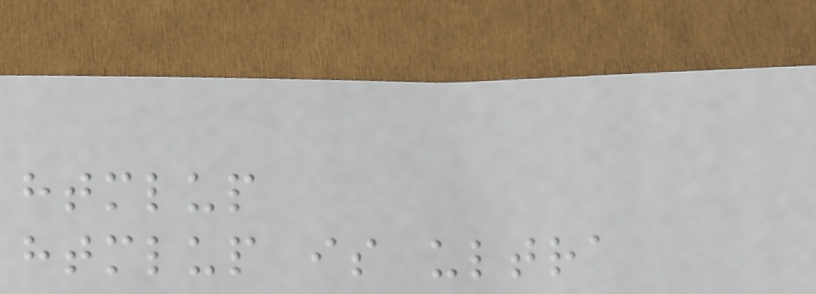htmlup
htmlup is ultra
